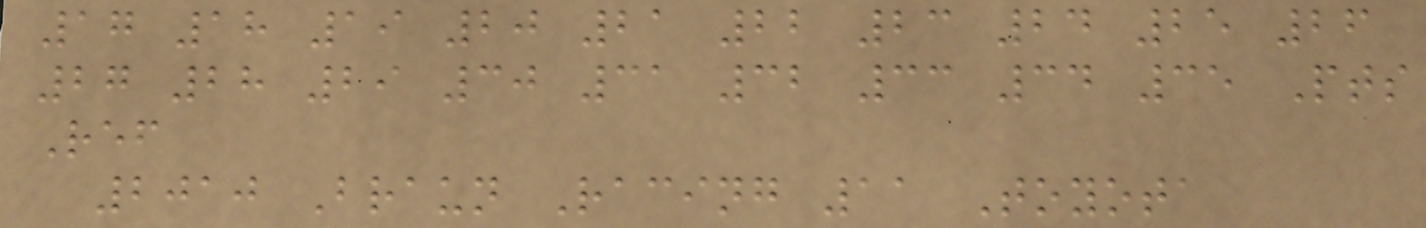17 18 19 20 21 22 23 24 25 26
27 28 29 30 31 32 33 34 35 Pts
Ref
2010 Braun Racing 11 Toyota
